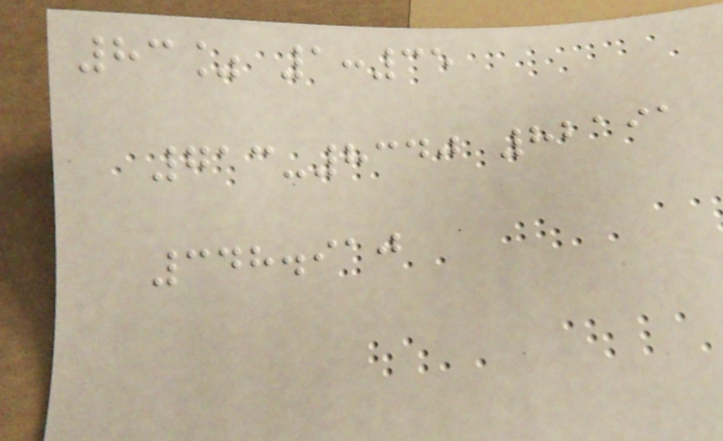83% 1:35
713-8340 82191
348.910
